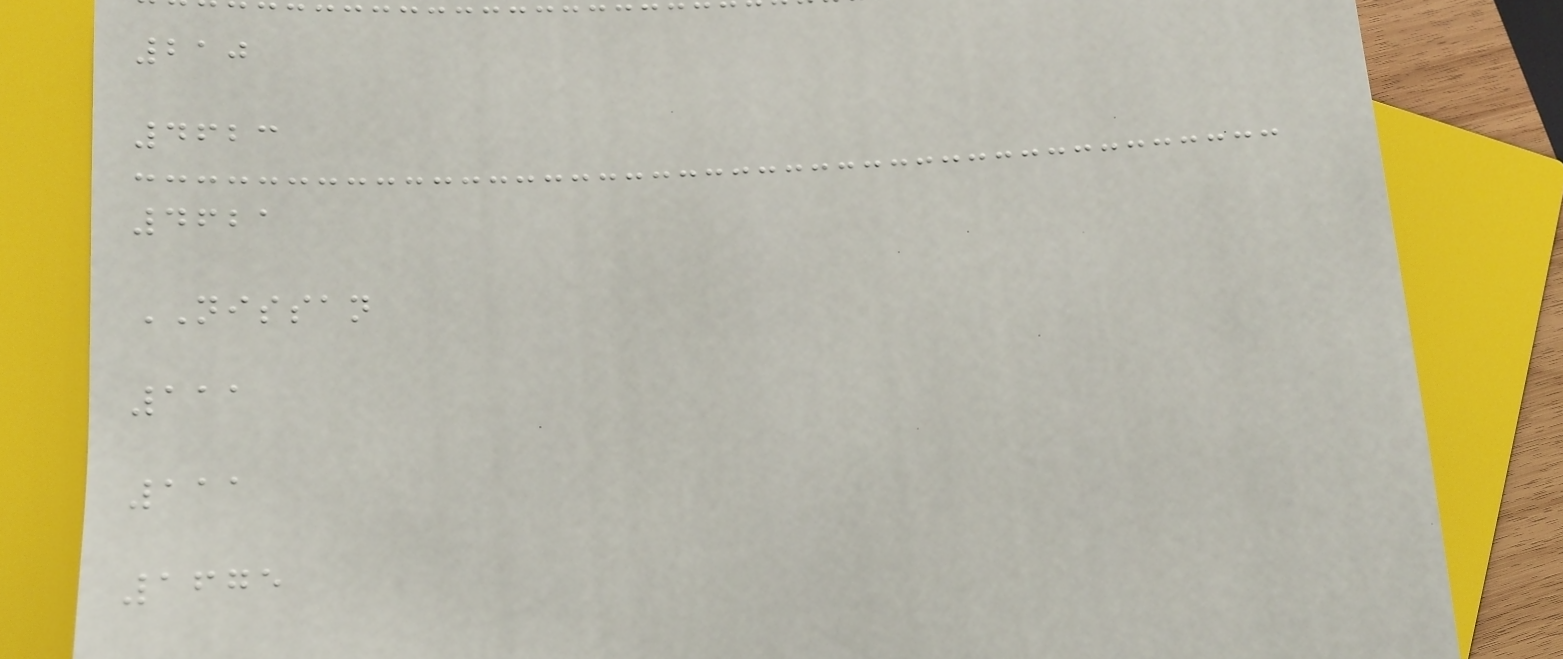210
4623
4621
NISSAN
111
111
1675
